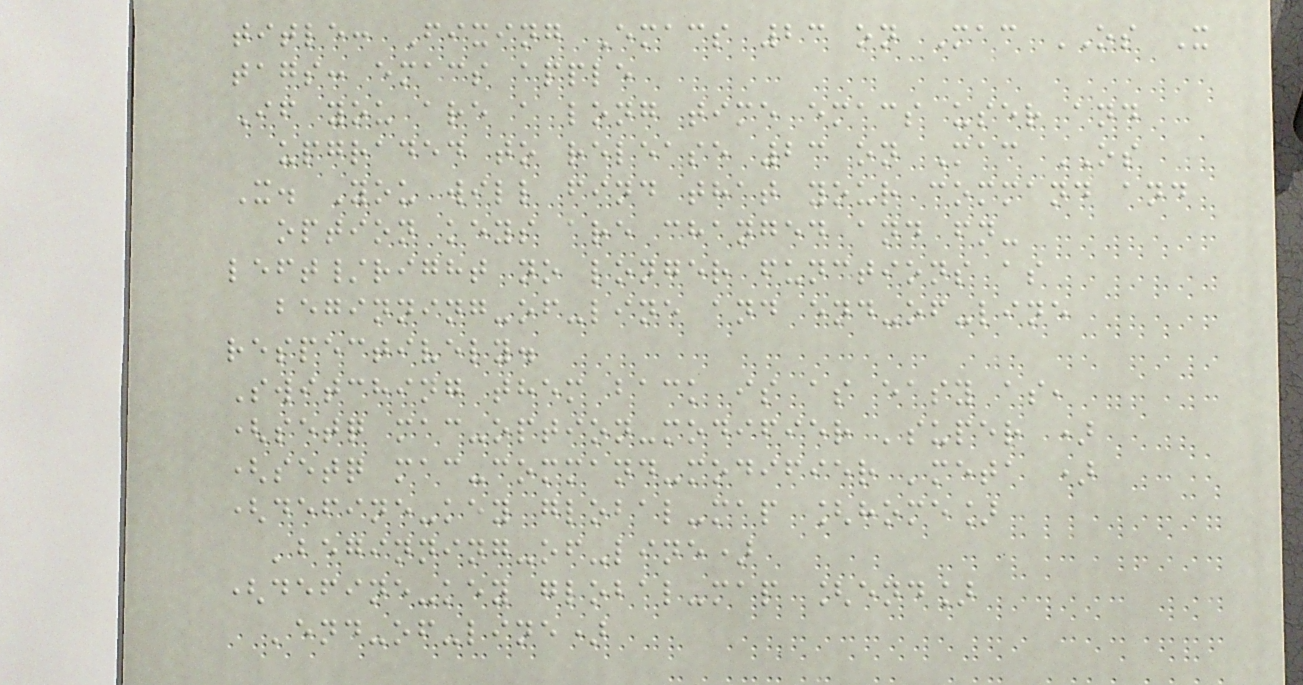title: Fixing Emacs 23 on Mac OS X
tags: emacs apple
If you are a long time emacs user and
upgraded to release 23 on Mac OS
X. You will find that your command and
option keys are changed and fn-
left/right no longer functions as
beginning-of-line and end-of-line
respectively.
Switching them back is as easy as,
(setq mac-option-modifier 'super )
(setq mac-command-modifier 'meta )
(define-key global-map [home]
'beginning-of-line)
(define-key global-map [end]
'end-of-line)
